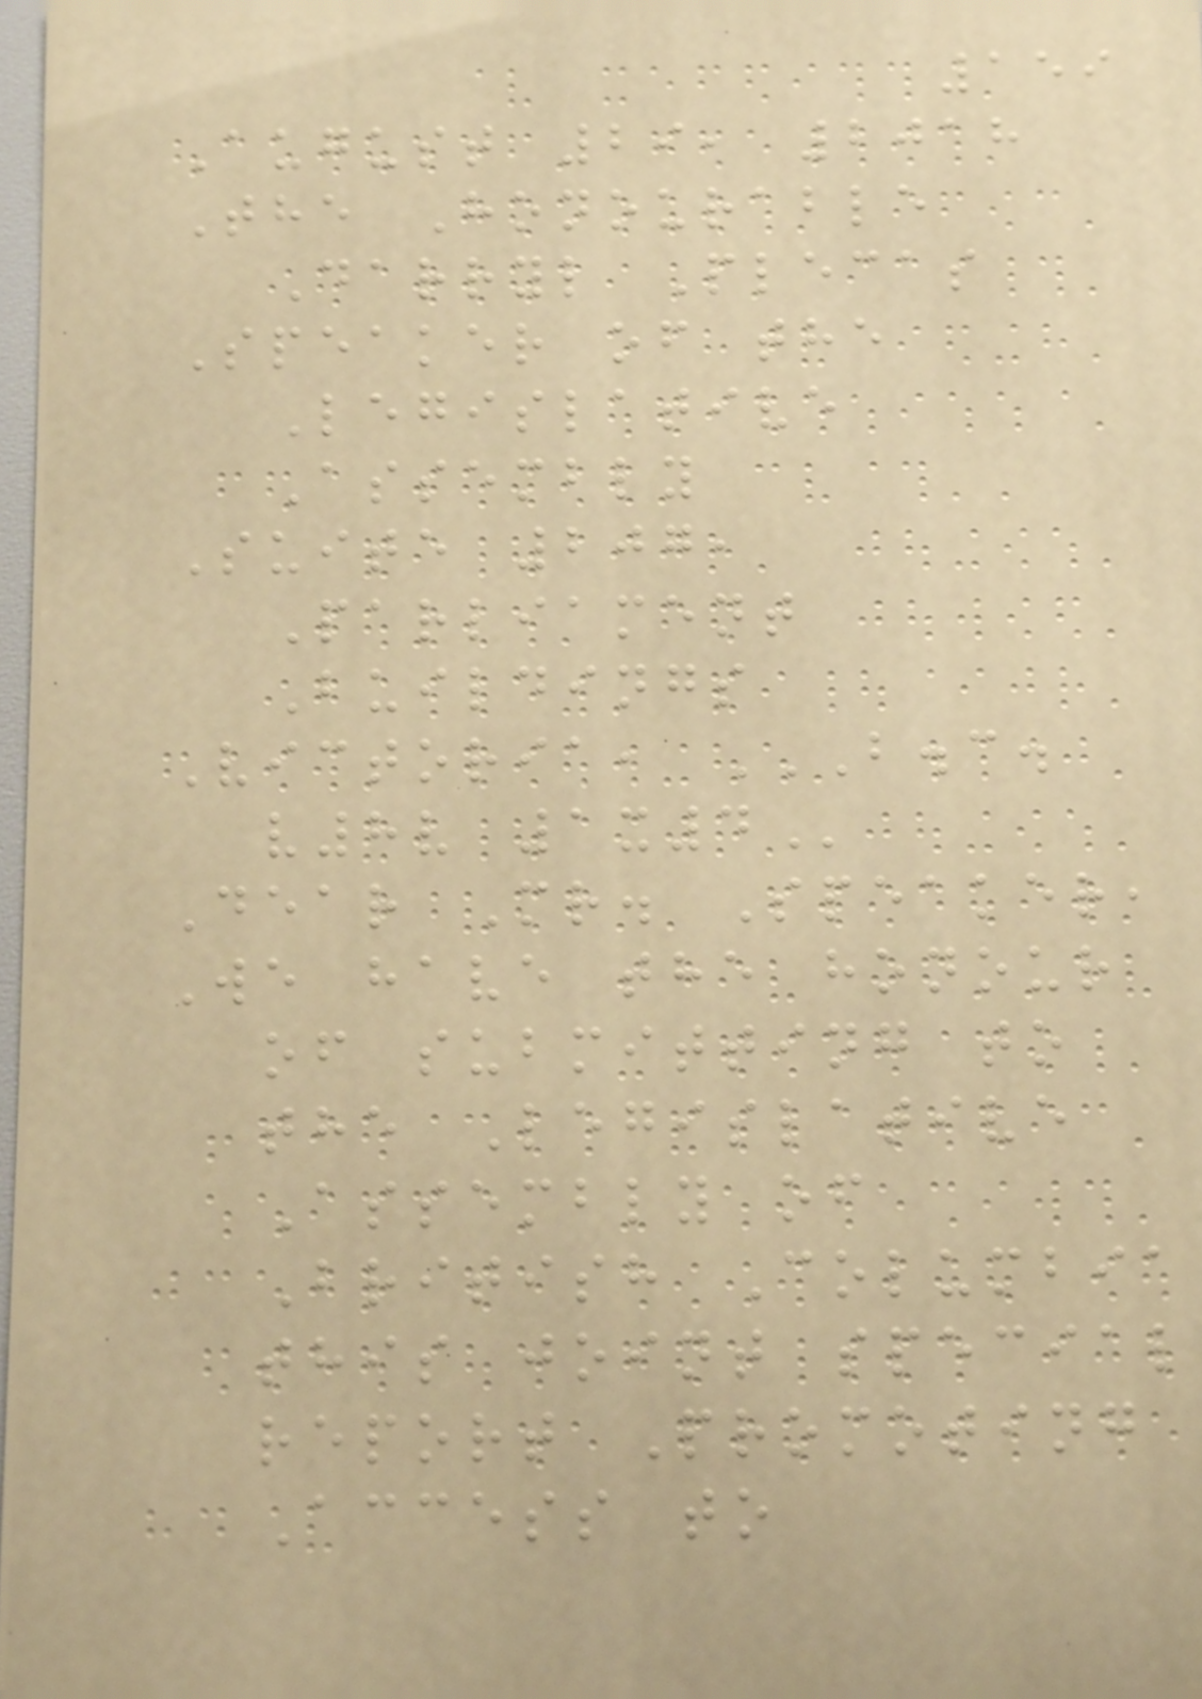159
August 29, 2018
The Honourable
Darryl Plecas
Speaker of the
Legislative
Assembly
Suite 207,
Parliament
Buildings
Victoria, B.C.
V8V 1X4
Dear Mr. Speaker,
We have the honour
of submitting to
the Legislative
Assembly of
British Columbia
this joint special
report Promoting
Access to
